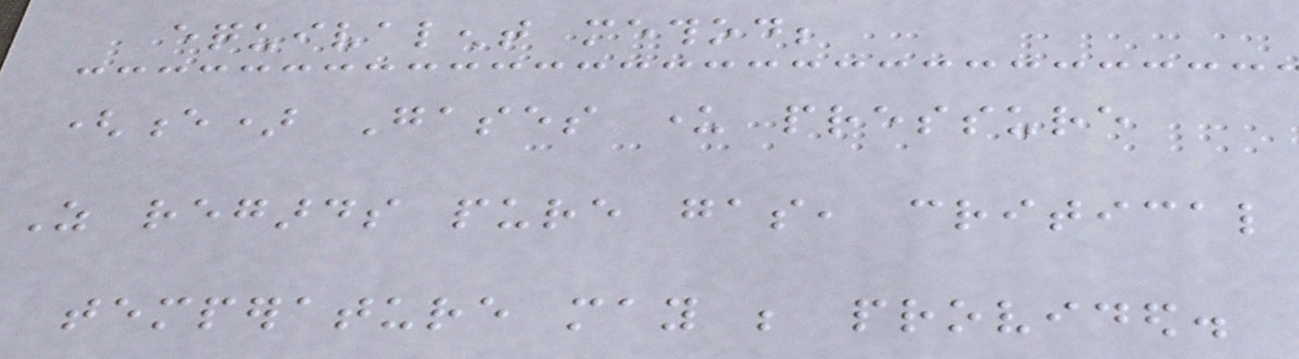equivalent method;
(e) Gases under pressure
As regards pure gas, critical
temperature may be provided.
